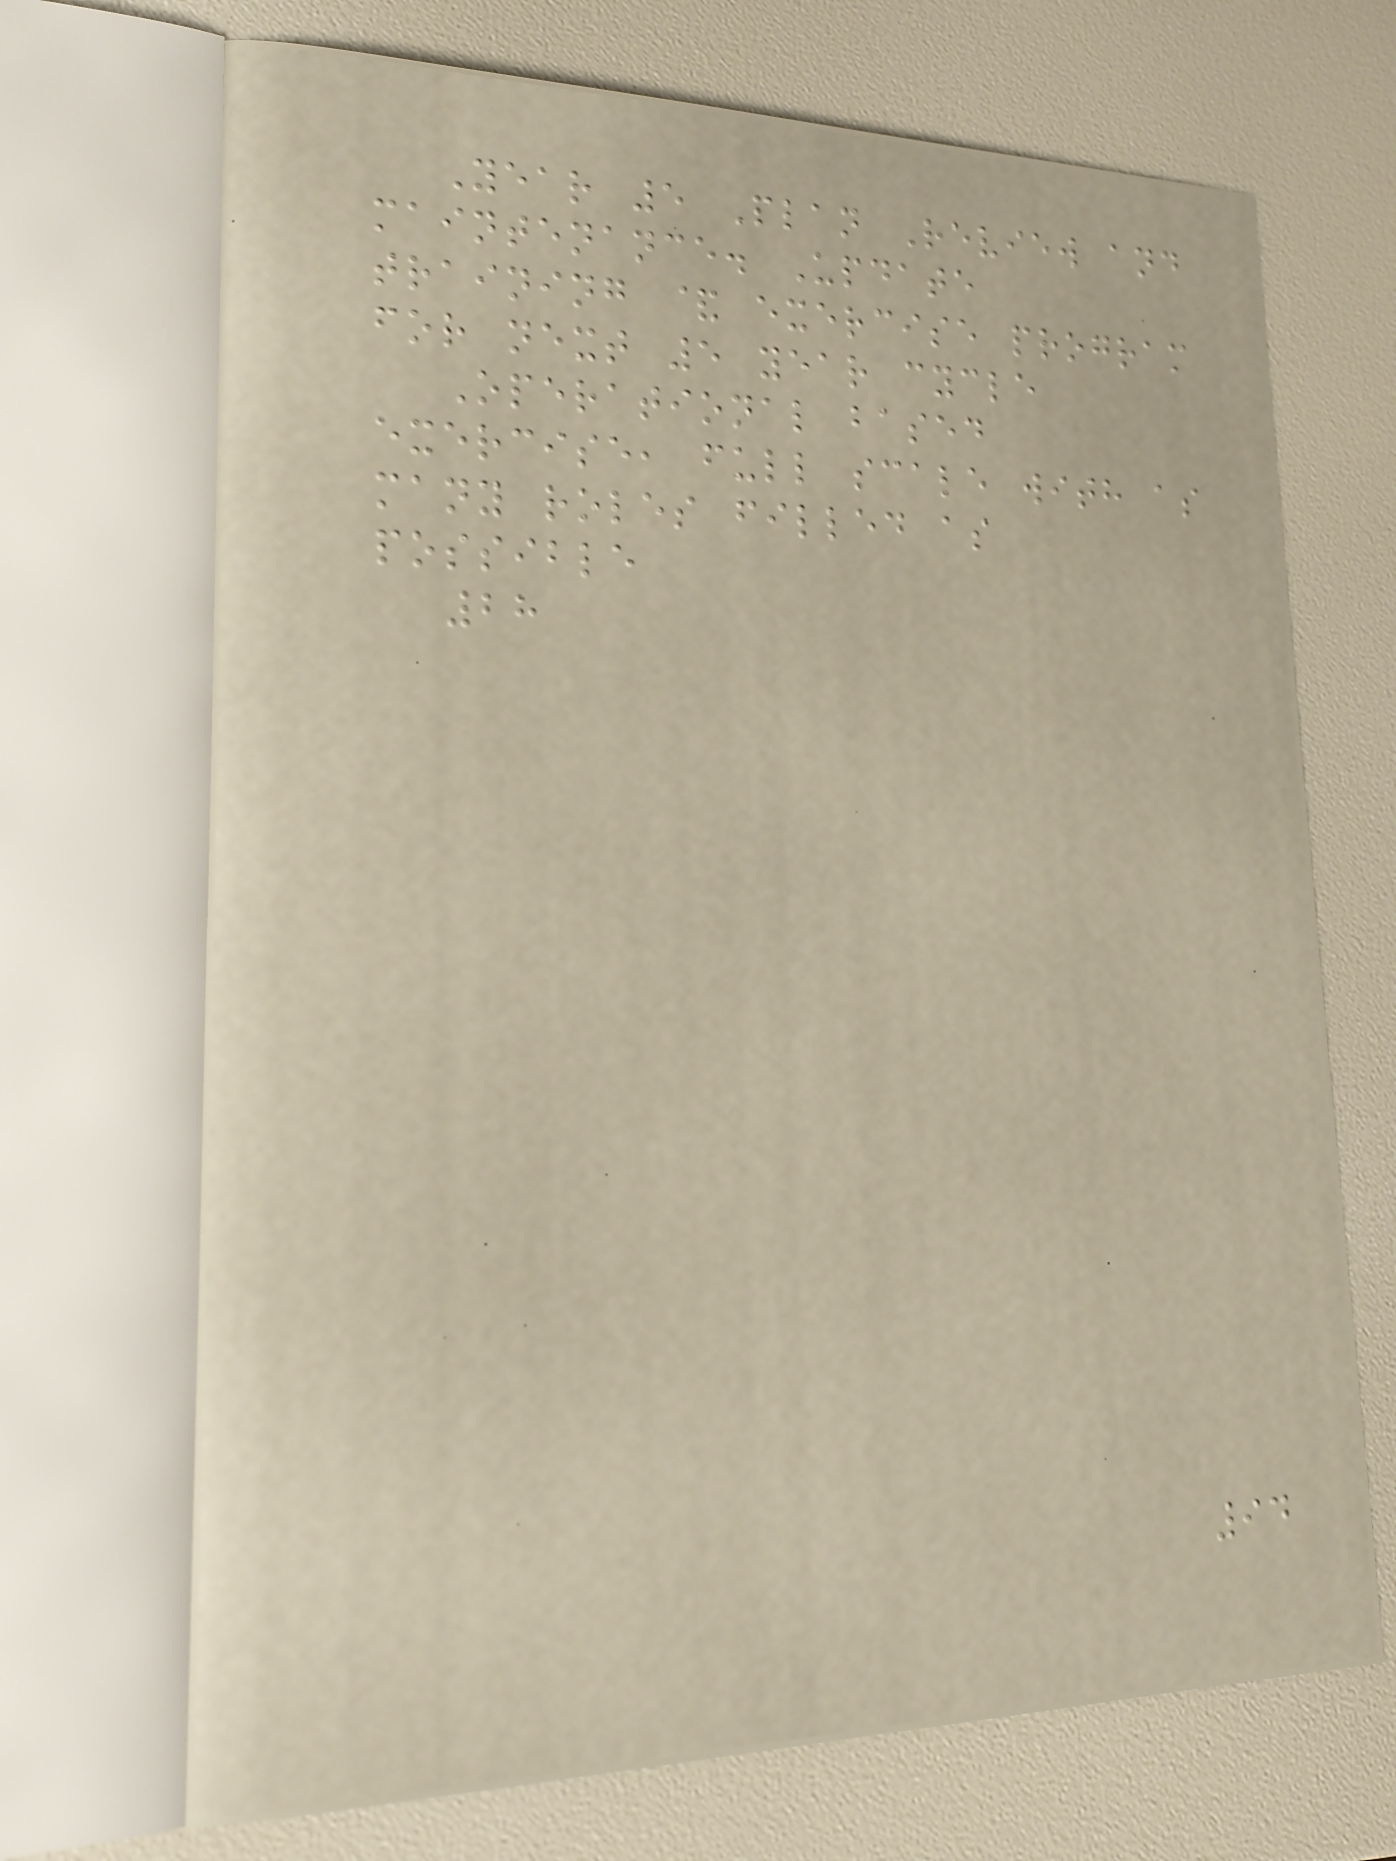Year 5 Plan Review and
maintenance. Update
training & exercise program
for next 5 year cycle
Operational based
exercise, full scale with as
many roles filled as
possible
28
94
